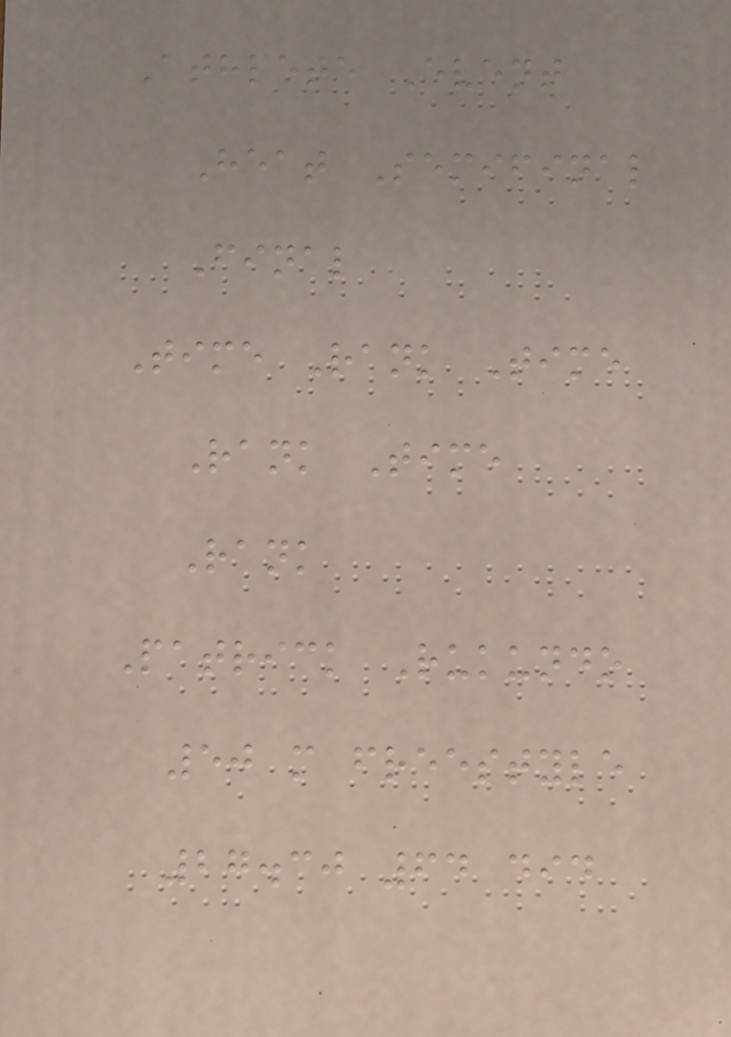Athlete Event
Heat Semifinal
Final
Time Rank Time
Rank Time
Rank
Patrick Rukundo
50 m freestyle
27.30 64 did
